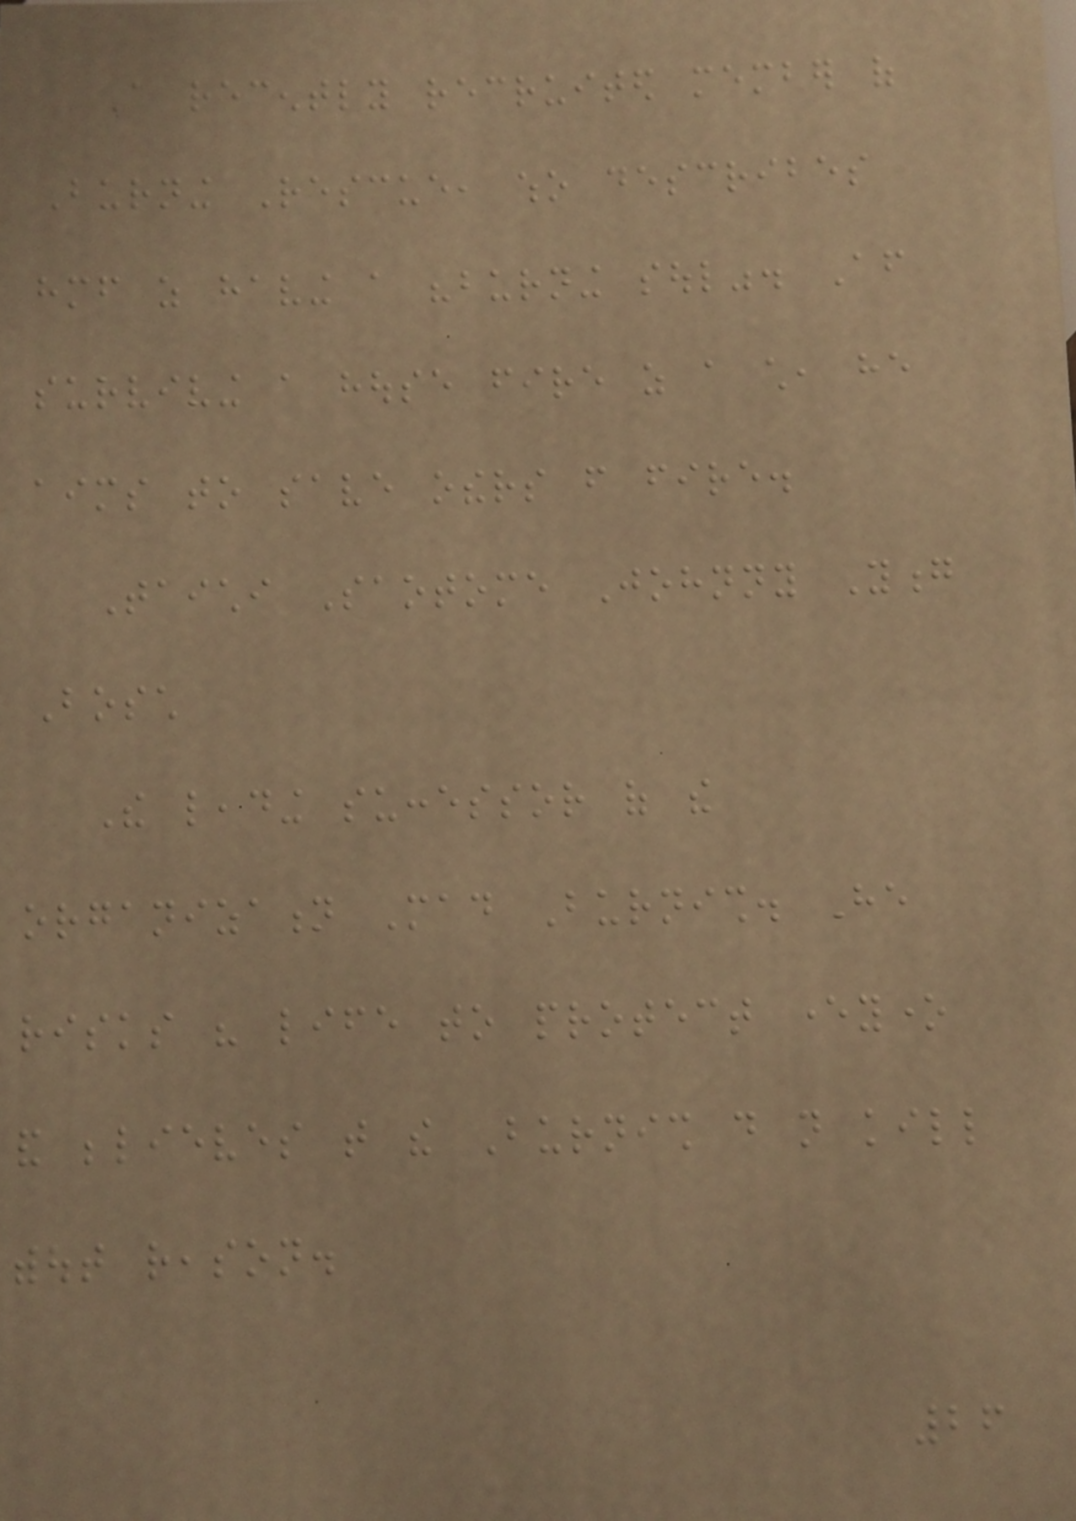A recently recruited member of
Burning Rescue, who describes
himself as having a "burning soul". After
surviving a house fire as a child, he
aims to save others from fire.
Taichi Saotome Johnny Yong
Bosch
The leading successor of the
organization Mad Burnish. He
risks his life to protect everyone
and believes that the Burnish do not kill
without reason.
26
